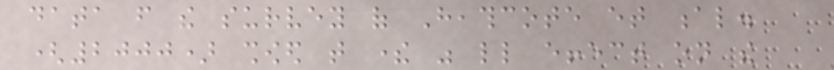data from the survey of Heathcote et al.
(2000) showed that there was little effect on the
